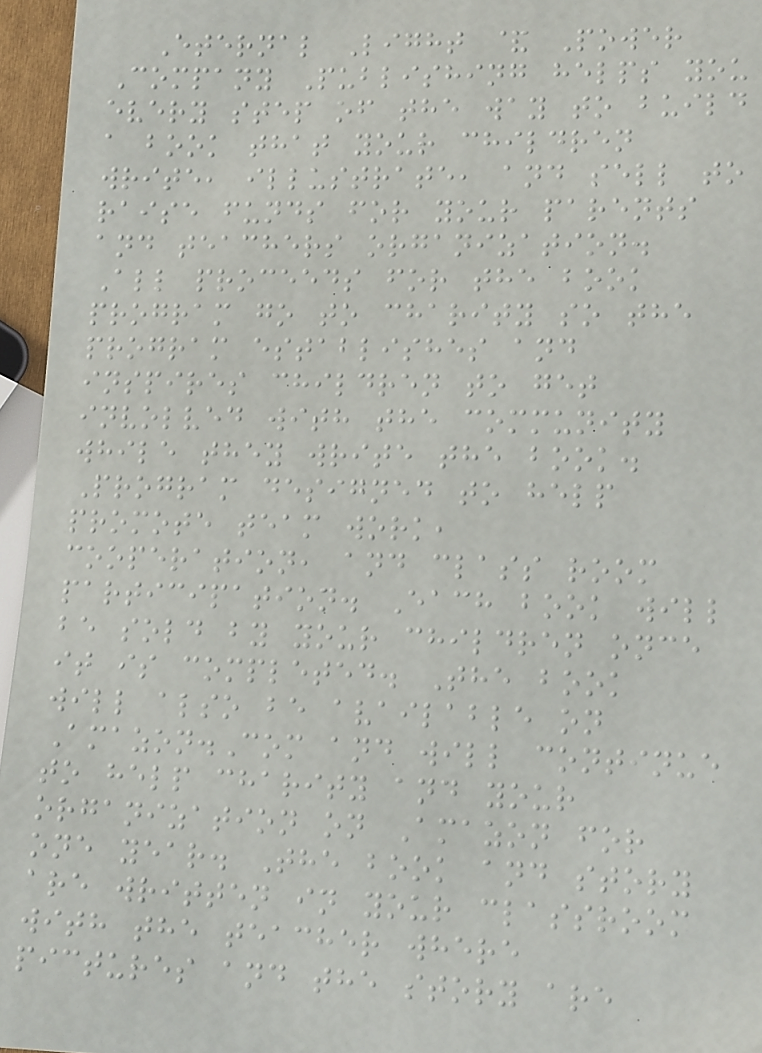Eternal Light & Power
Company Publishing helps you
every step of the way to build
a book that your children
write, illustrate, and sell to
raise funds for your parents
and teachers organization.
All proceeds for the book
program go to charity so the
program establishes and
inspires children to get
involved with the community
while they write the book.
Program designed to help
promote team work,
cooperation, and class room
participation. Each book will
be sold by your children once
it is completed. The book
will also be available on
Amazon.Com and will continue
to help charity and your
organization on Amazon for
one year. The book and story
are written in your classroom
with the teacher where
pictures and the story are
